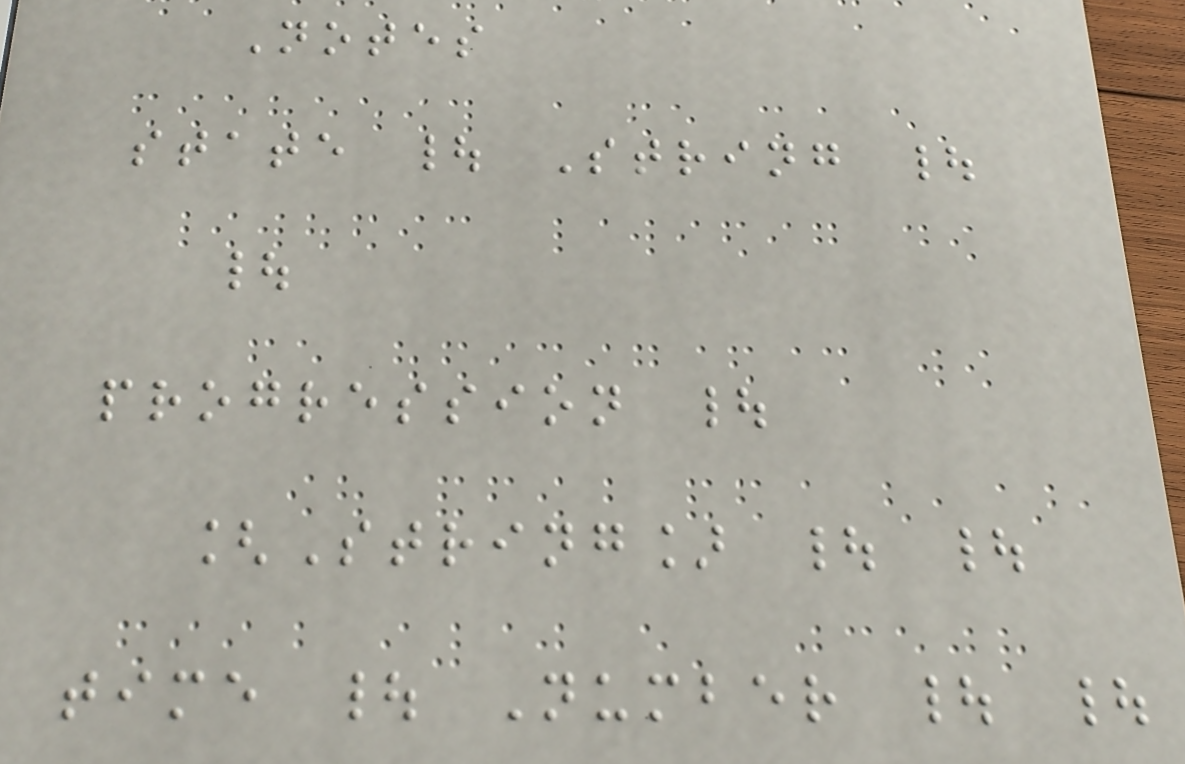Notes
state | String |
|
progression |
[String] | |
time | Number | |
